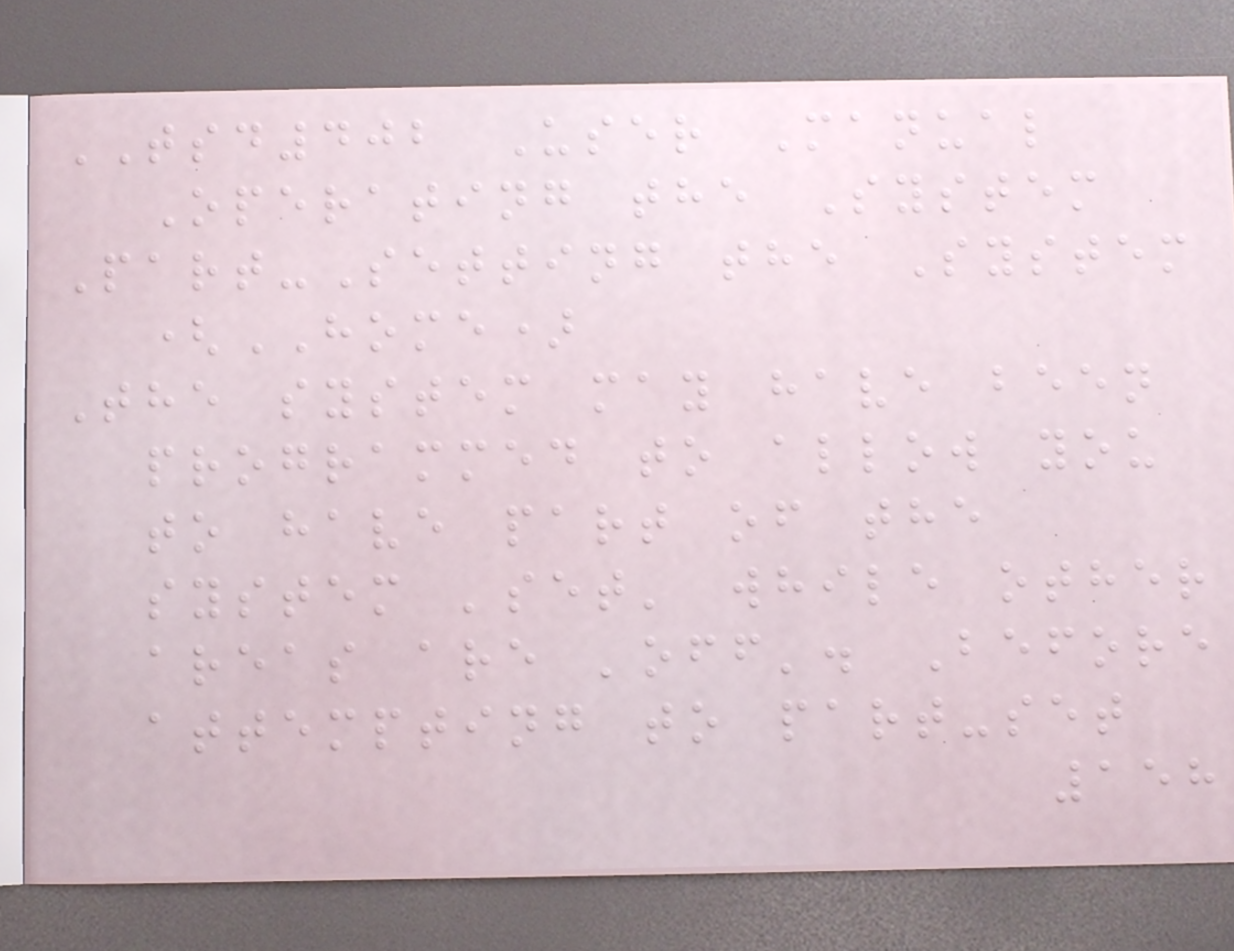TSD402 User Manual
Operating the System
Part-Setting the System
(HOME)
The system may have been
programmed to allow you
to have part of the
system 'set' while other
areas are 'off'. Before
attempting to part-set
158
